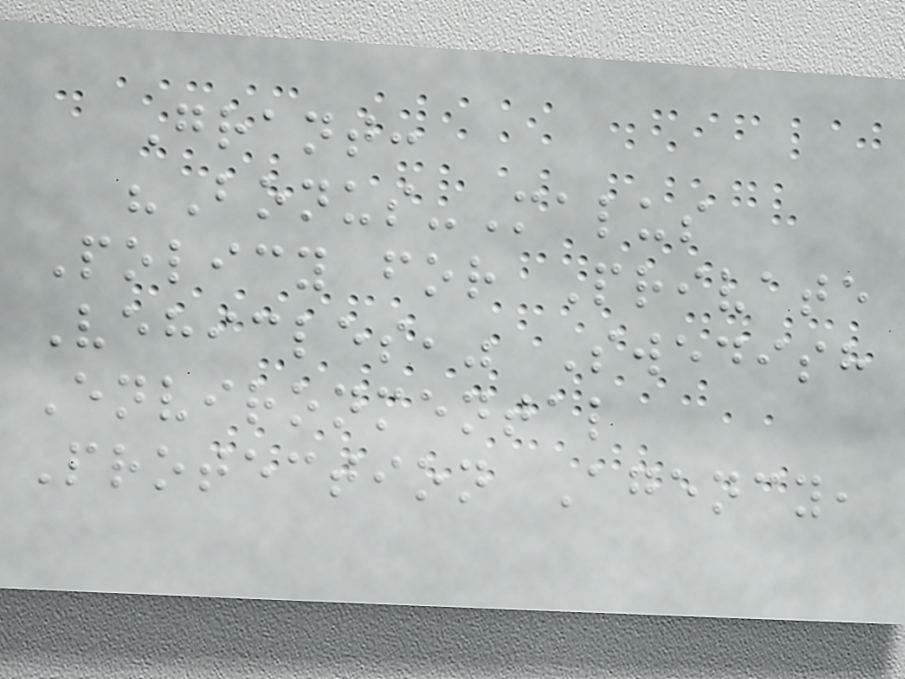Grant:
"Bonus-Malus
Policy for Private
Vehicles," Swedish
Environmental
Protection Agency,
